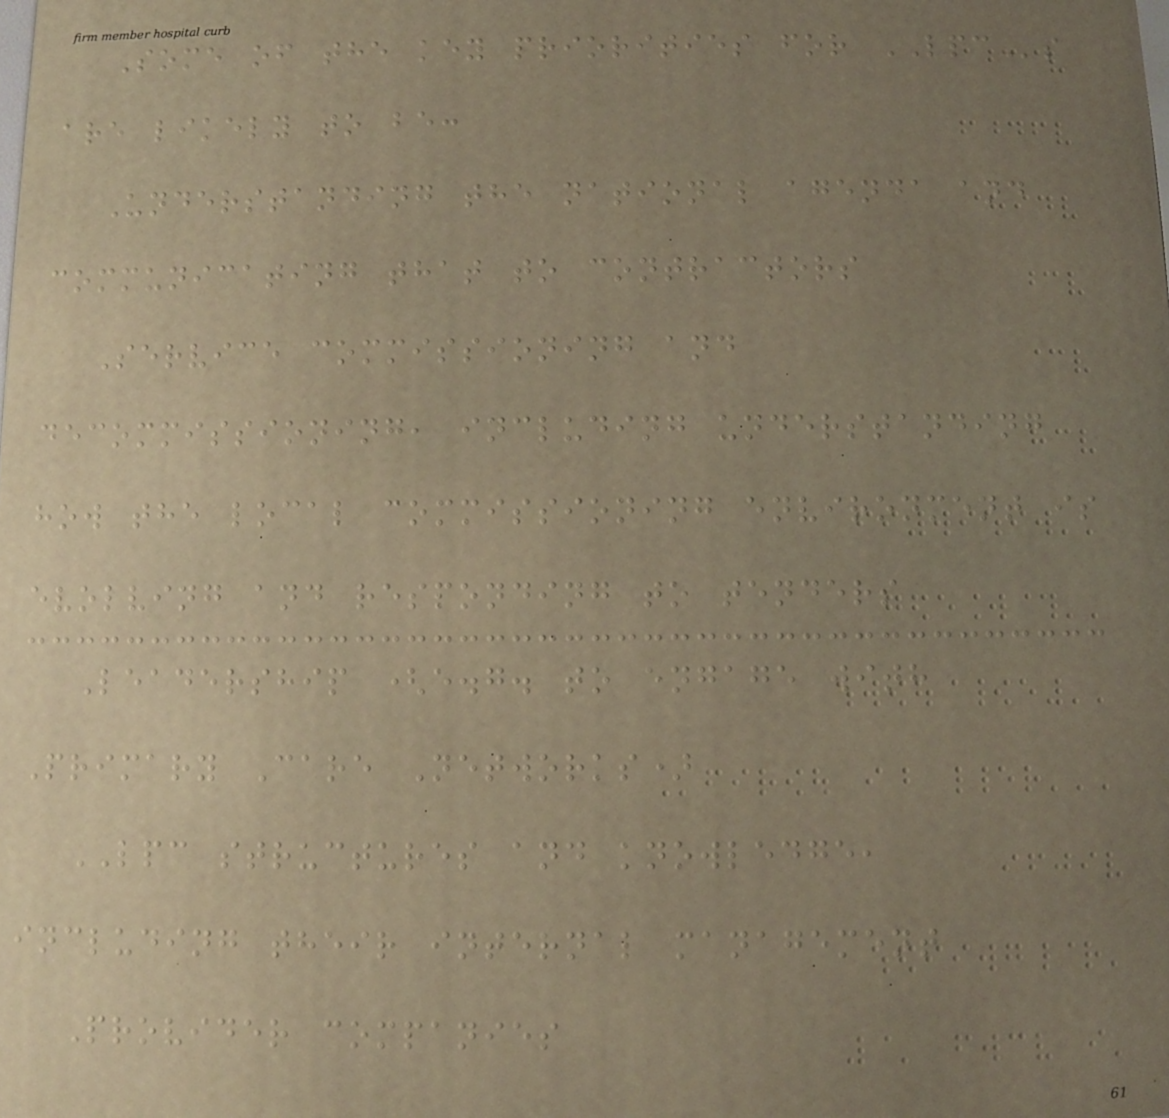Some of the key priorities for LPCs
are likely to be:
Understanding the national agenda and
communicating that to contractors
Service commissioning and
decommissioning, including understanding
how the local commissioning environment is
evolving and responding to tenders
Leadership (e.g. to engage with
Primary Care Networks)
LPC structures and knowledge,
including their internal management
Provider companies
